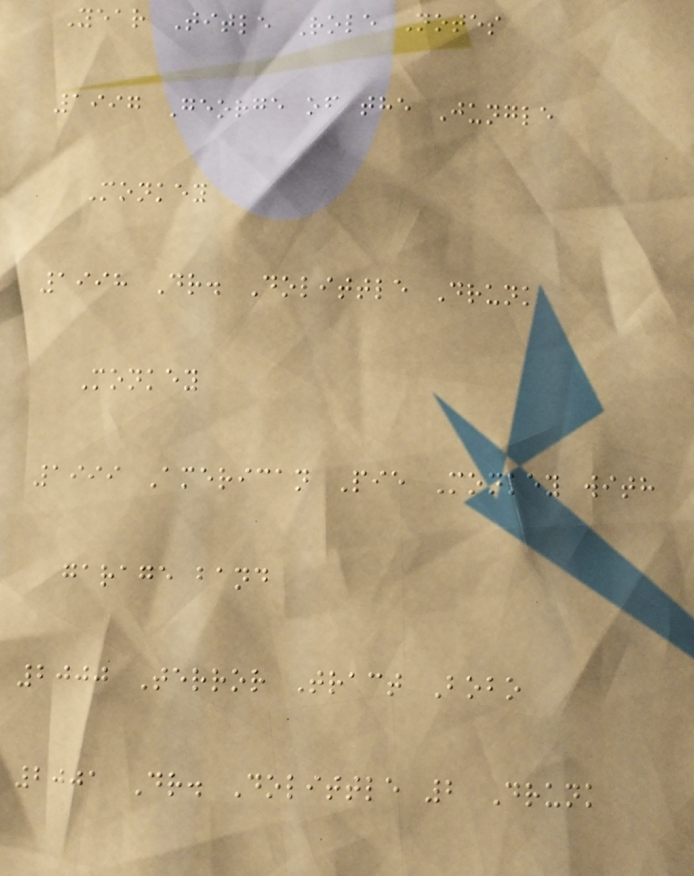Year Title Role Notes
1997 George of the Jungle
Monkey
1998 Dr. Dolittle Drunk
Monkey
1999 American Pie Monkey with
garage band
2000 Terror Tract Bobo
2001 Dr. Dolittle 2 Drunk
